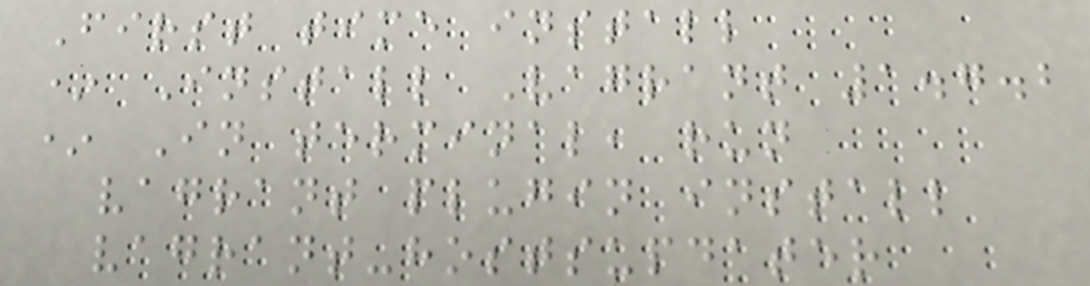First time install
* Install Vagrant 1.7.2
* In terminal, run
vagrant plugin install
vagrant-hostsupdater
